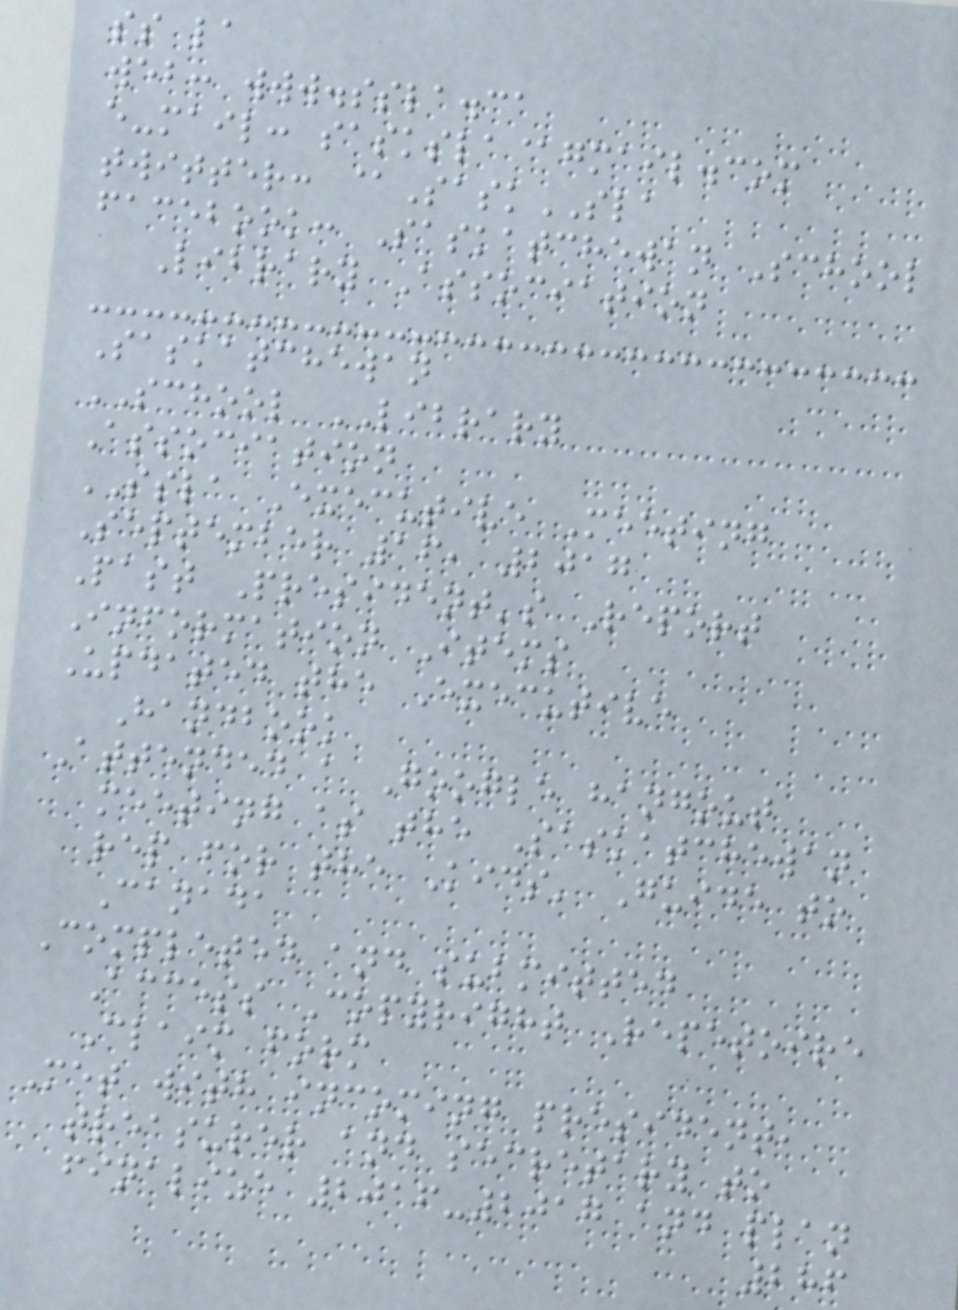ss la
web: www.ssla.ca
e-mail: sasksla@gmail.com
twitter: @SaskSLA
facebook: Saskatchewan School
Library Association
Saskatchewan
SCHOOL LIBRARY
Association
SSLA Executive Meeting
September 16, 2017
Past President's Report
Information Items
Updated the Executive
Handbook
Attended a Google hangout
meeting as the Saskatchewan
rep for the Kids' Guide to
Canada
Completed and submitted
Access Copyright Repetoire
Claim form
Met with incoming president,
treasurer and secretary to
finalize 2016-2017 and plan
286
